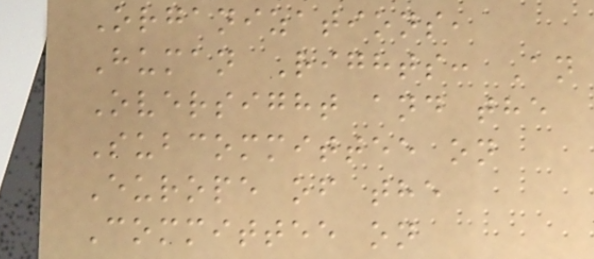Organizations,
Human Rights: An
Oversight and the
Subcommittee on
Europe of the
Committee on
